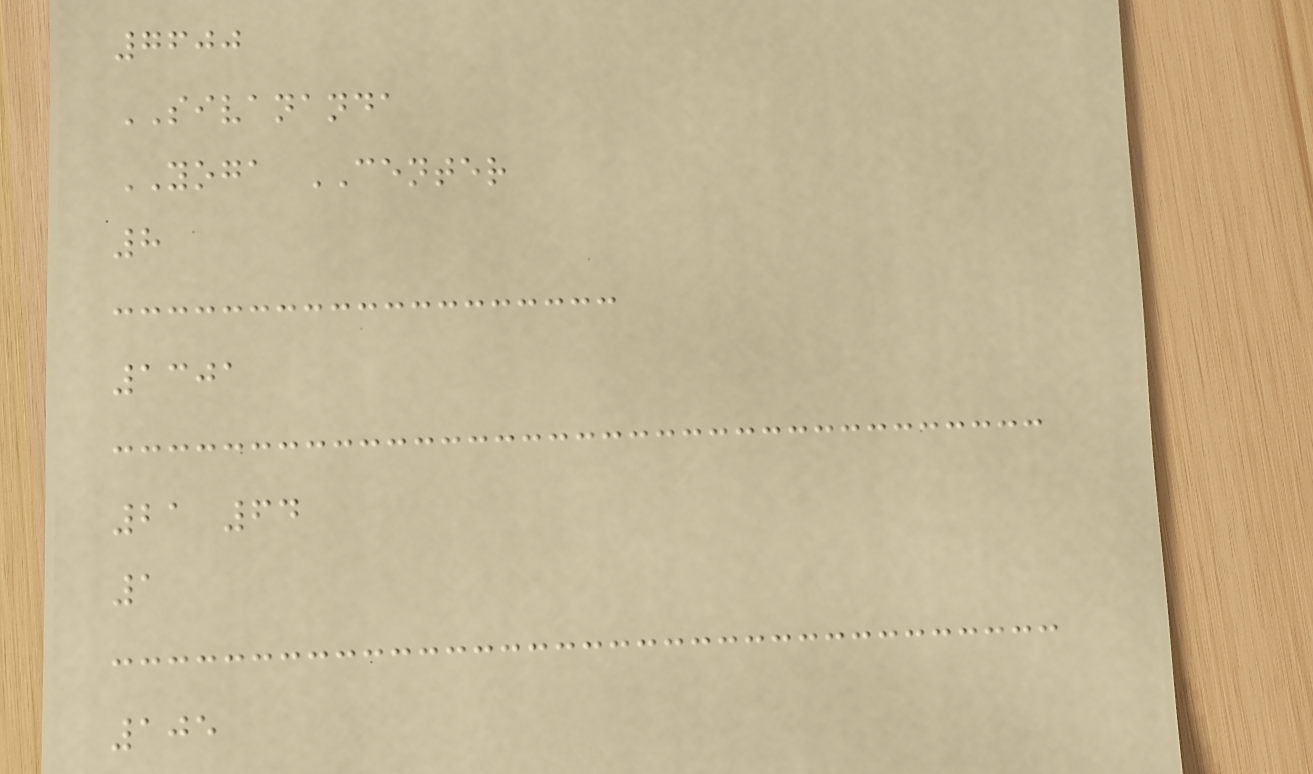7600
SIVANANDA
YOGA CENTER
8
1301
21 64
1
105
